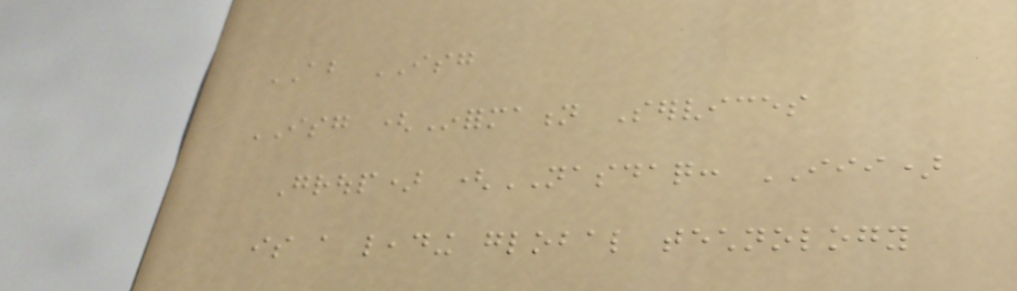ABOUT ISG
ISG (Information Services
Group) (NASDAQ: III)
is a leading global technology
